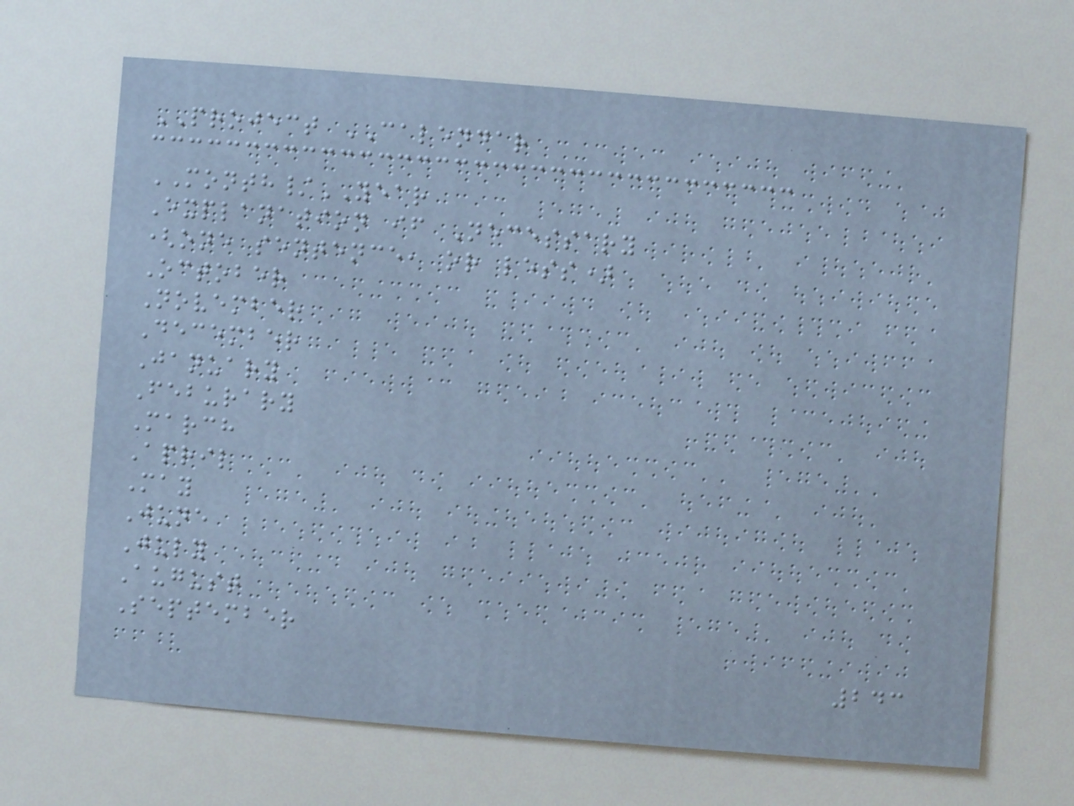PROJECT CALENDAR
MONTH/YEAR
Explanation if Necessary
(one sentence, or less)
October
November
December
January
Feburary
March
April
May
June
July
August
September
243
